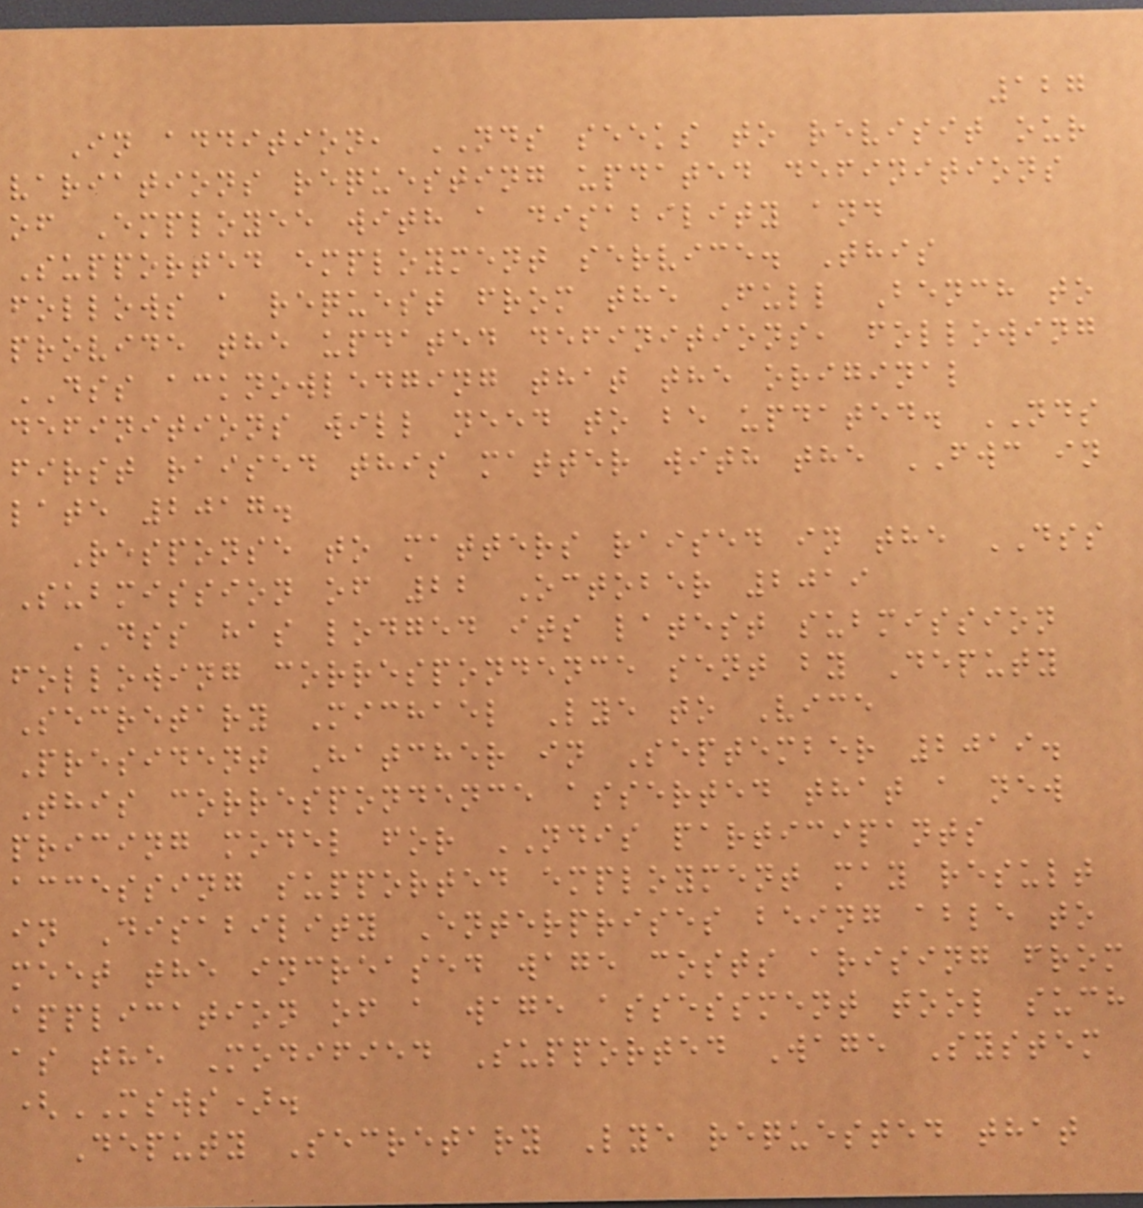127
In addition, NDS seeks to revisit our
variations requesting updated definitions
of Employee with a disability and
Supported employment service. This
follows a request from the Full Bench to
provide the updated definitions, following
DSS acknowledging that the original
definitions will need to be updated. NDS
first raised this matter with the FWC in
late 2017.
Response to matters raised in the DSS
Submission of 22 October 2019
DSS has lodged its latest submission
following correspondence sent by Deputy
Secretary Michael Lye to Vice
President Hatcher in September 2019.
This correspondence asserted that a new
pricing model for NDIS participants
accessing supported employment may result
in Disability Enterprises being able to
meet the increased wage costs arising from
application of a wage assessment tool such
as the Modified Supported Wage System
(MSWS).
Deputy Secretary Lye requested that
